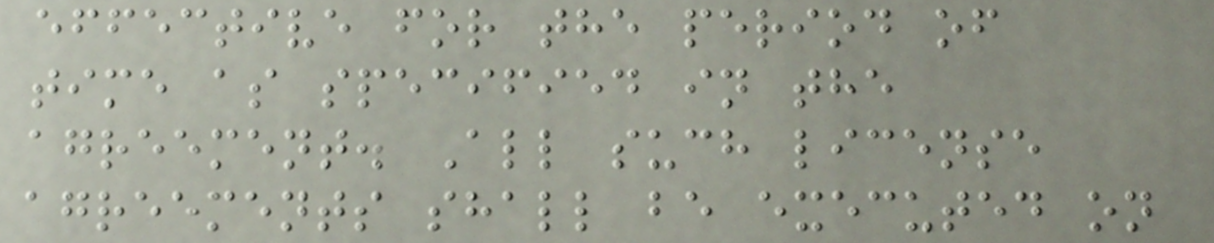effective for the period of
time as specified in the
agreement. All such license
agreements shall be executed on
